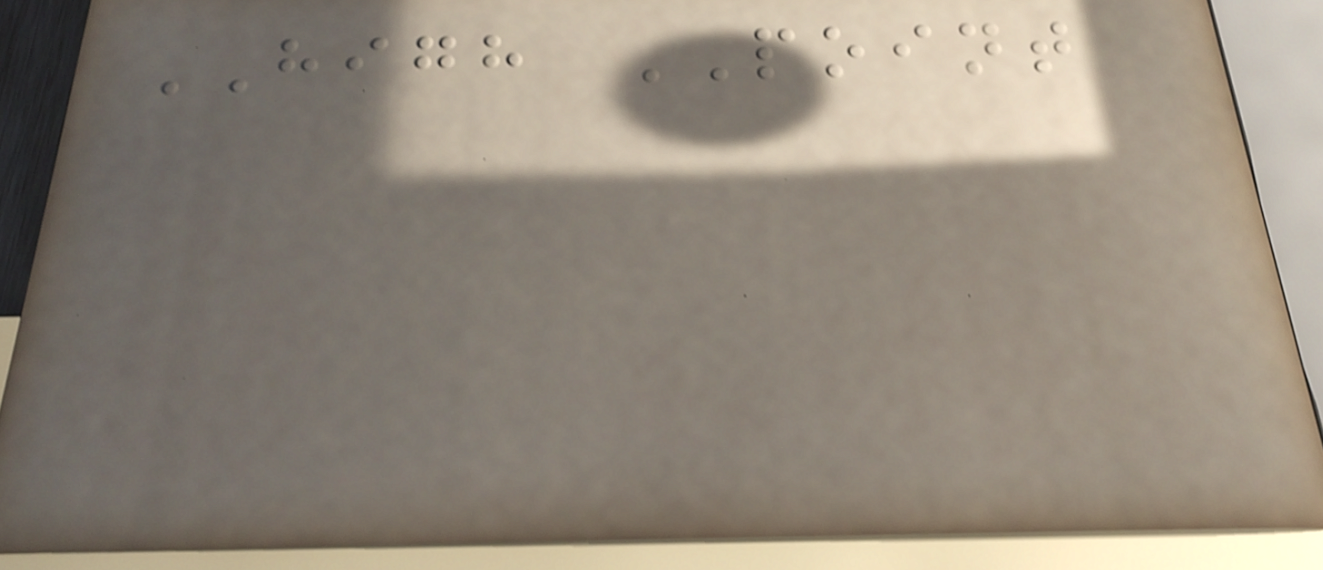HIGH POINT
